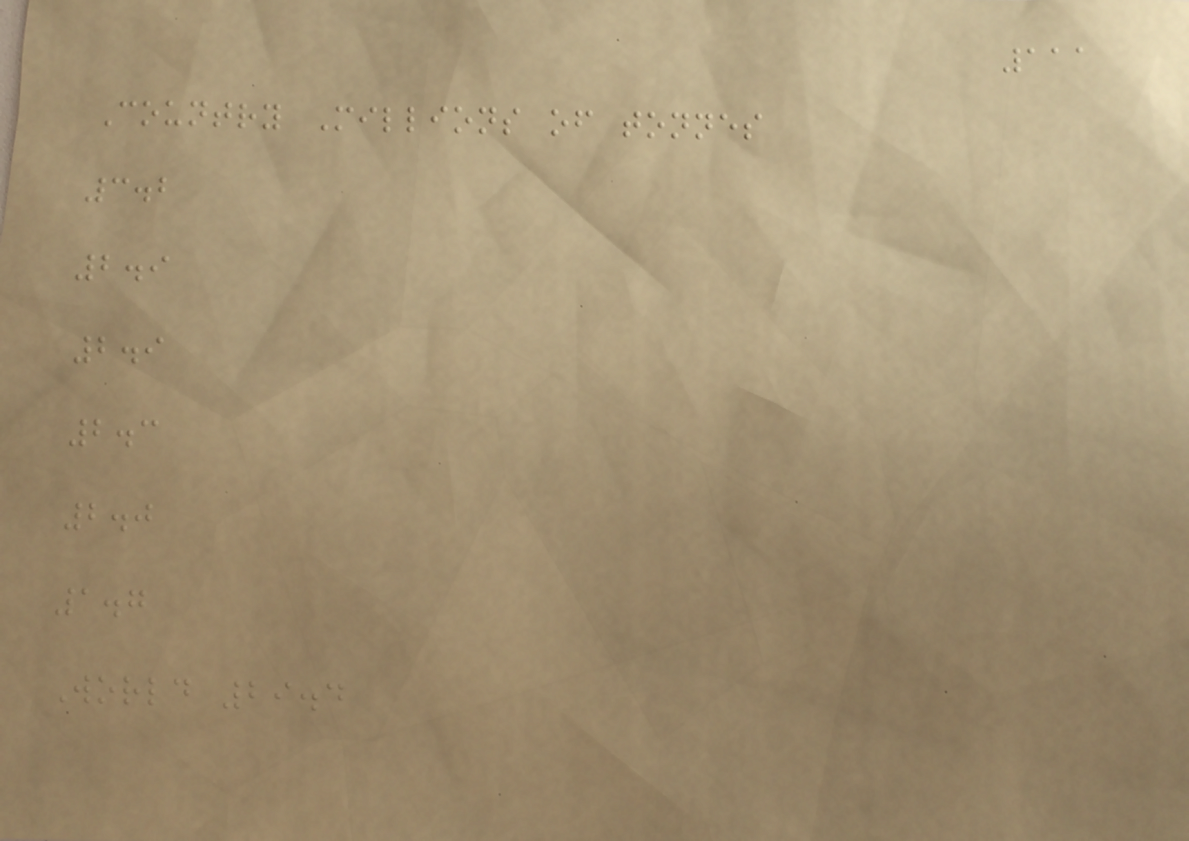111
Country Millions of tonnes
3.2
2.9
2.9
2.3
2.0
1.7
World 29.4
